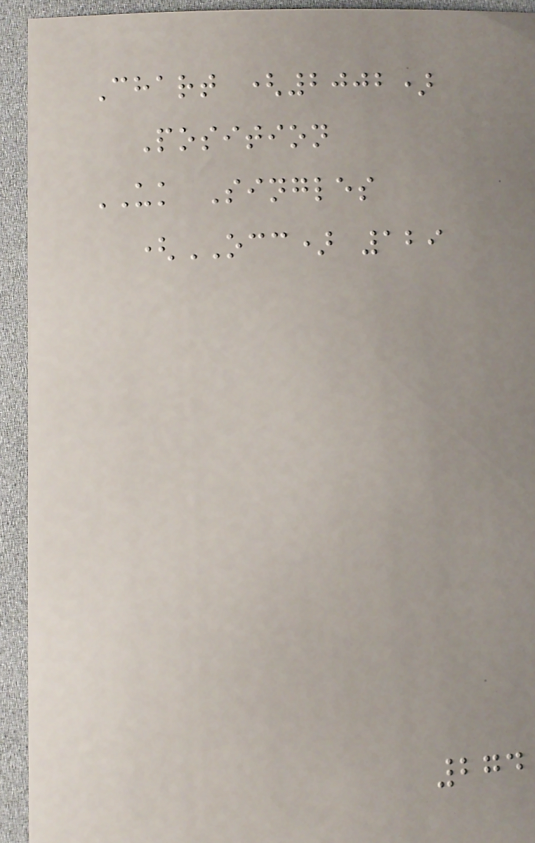Chart (2002)
Position
UK Singles
(OCC) 129
274
